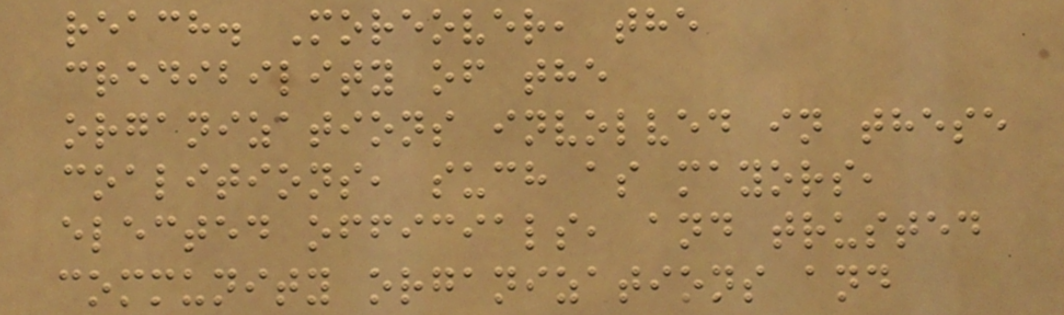reach. Moreover, the
credibility of the
organizations involved in these
coalitions, such as mayors,
elected officials, and trusted
community organizations and
